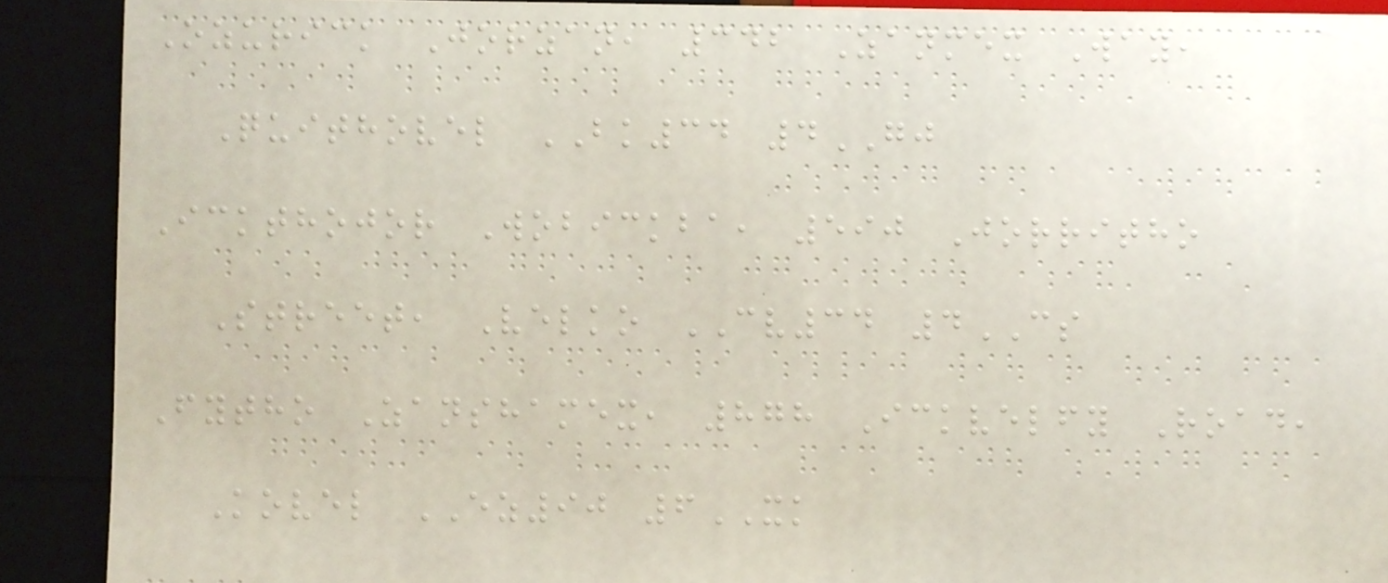Ozurick Jorzan, 342 Zanmex Way,
Quithovel BK34 4GJ
Ickthojor Wobickba, 590 Jorritho
Street, Velko CV34 4CS
Fytho Zanshamex, 878 Ickvelfy Road,
Kovel EZ90 6XK
